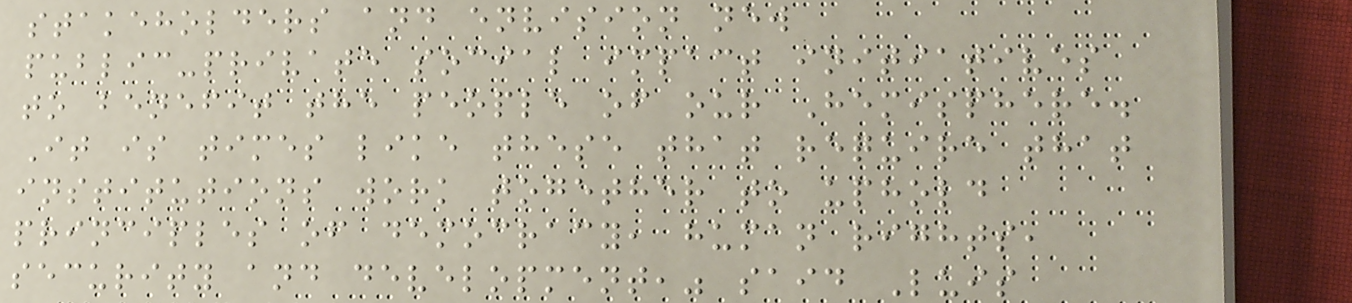stakeholders and envision new
public-private social impact initiatives
to benefit the people of our Hemisphere.
It is times like these that require that
institutions work together to uphold
principles of democracy, human rights,
security and development," said Luis
